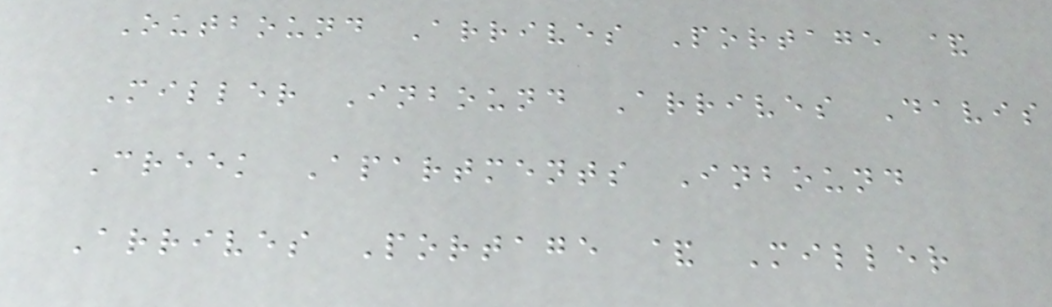Outbound Arrives Portage &
Miller Inbound Arrives Davis
Creek Apartments Inbound
Arrives Portage & Miller
